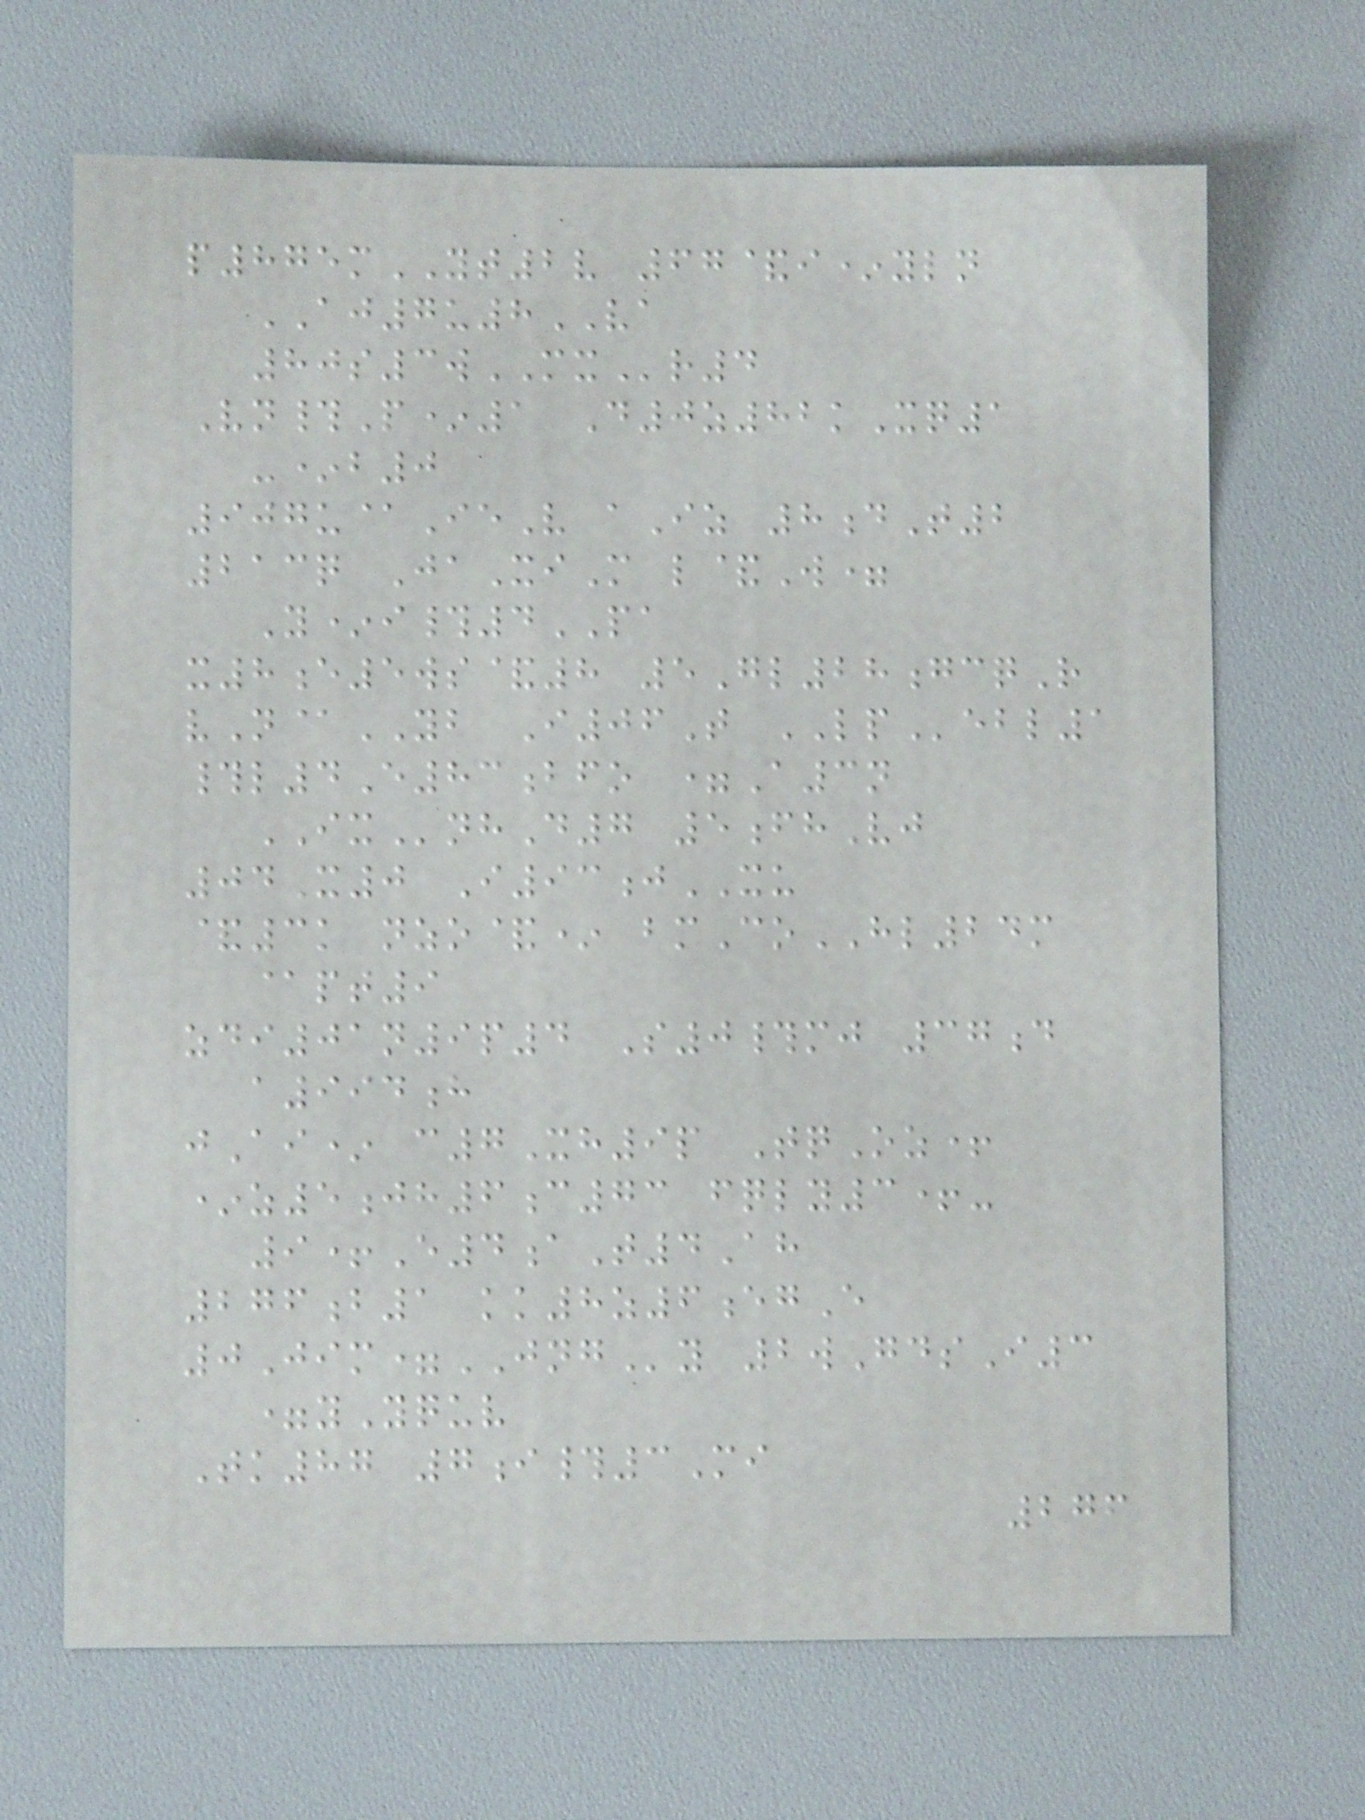p875mYT2v 67&i*yln
AJ7u8VA
80s3wMXr4
Vn#P*1 D0z82kXq1
-*b0
907u@IeV aIz 8dT2
213q JaXiM l&W=
Y*i#4PA
x8e5ws&8 5Gl28gcqR
vN@YB I06T LPebl1
#l4E83bfo =A3n
IXnhD7 5fhVj
04X0 I93jXU
&3k nzo&* bmCoHL24m
@pt9
zdi01n9p4 S0#mj 37d
a994h
jAi* c7Xh9p TqOz+
*z5jh6c73 fqly3+-
9+E4aT4Ah
276b1 kk8z6egE
0Jim=JNGy 2wGdsI3
=yYquv
Tk87 7i#3Mi
276
